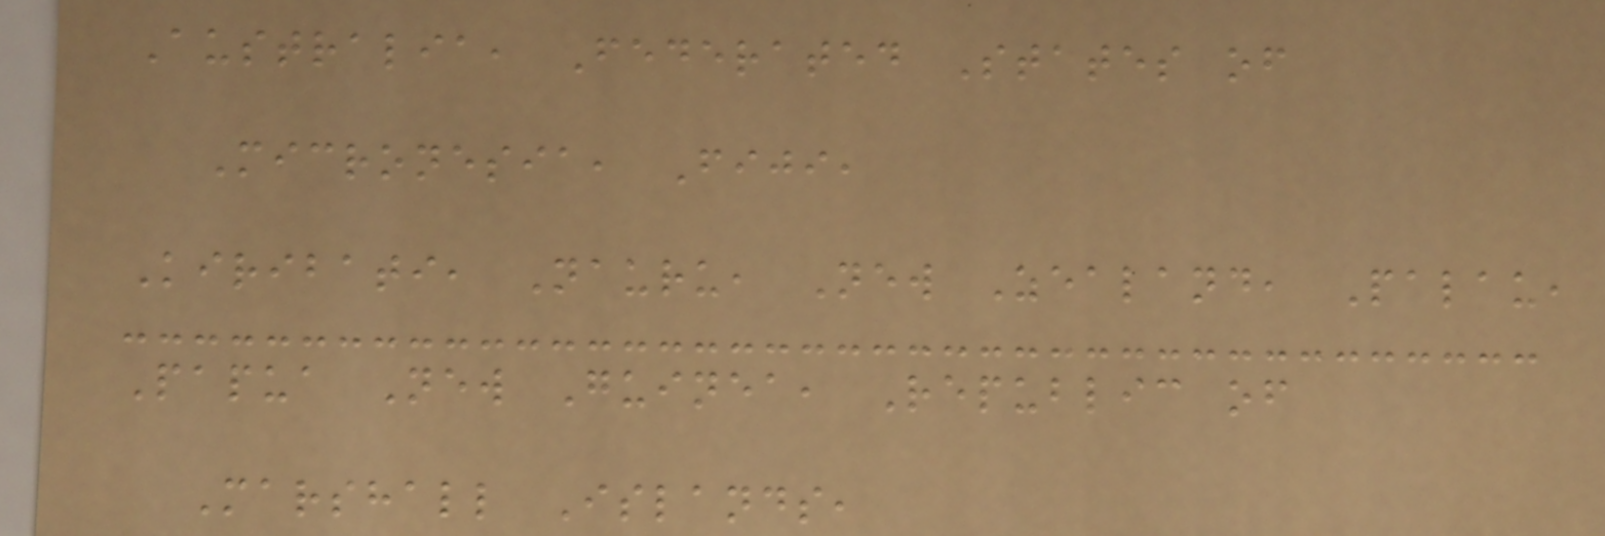Australia, Federated States of
Micronesia, Fiji,
Kiribati, Nauru, New Zealand, Palau,
Papua New Guinea, Republic of
Marshall Islands,
